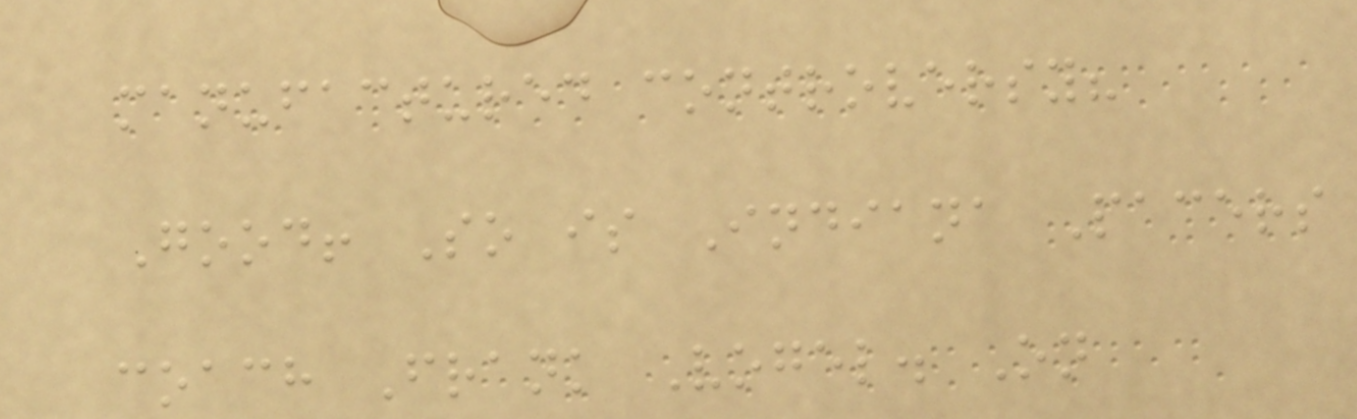manufactured controversy?
Good! So is Indiana Pacers
coach Frank Vogel. On
